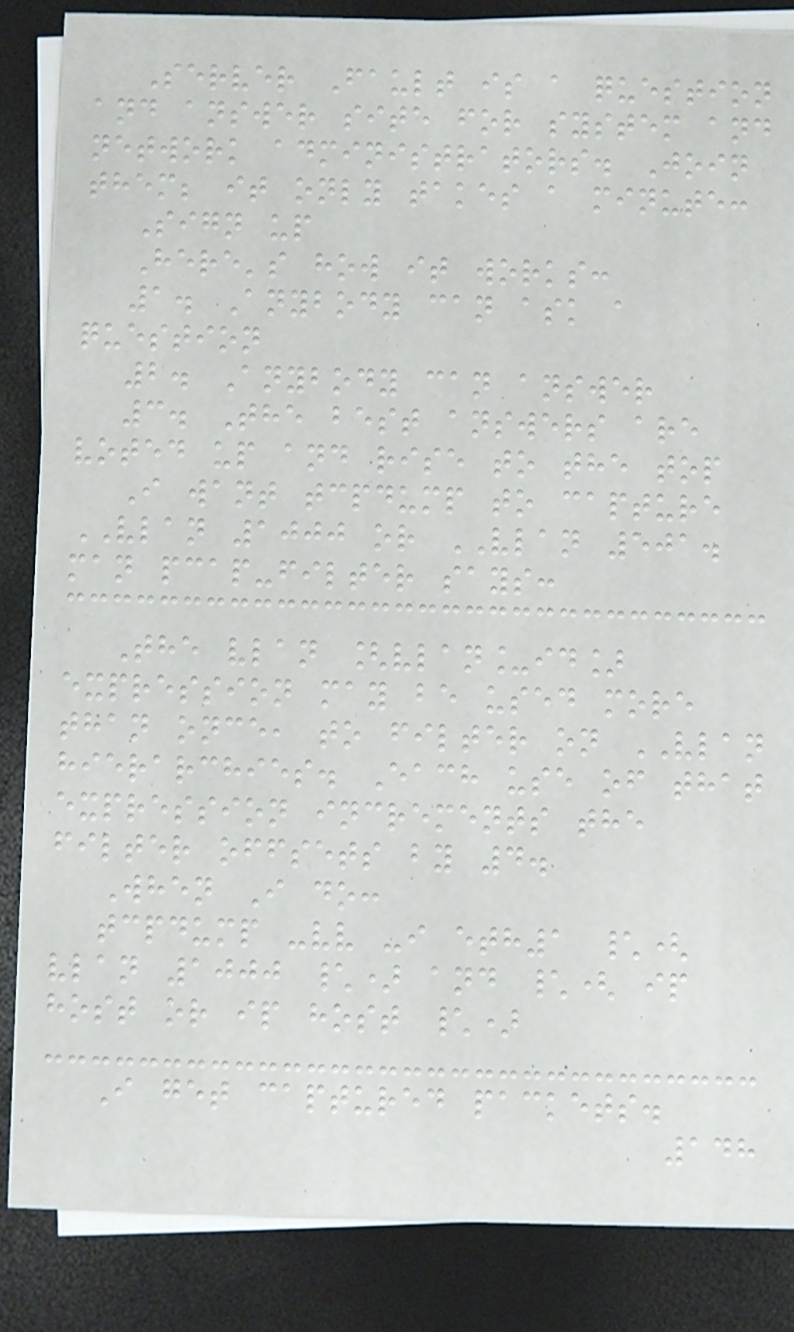Server Fault is a question
and answer site for system and
network administrators. Join
them; it only takes a minute:
Sign up
Here's how it works:
1. Anybody can ask a
question
2. Anybody can answer
3. The best answers are
voted up and rise to the top
I want tcpdump to capture
VLAN 1000 or VLAN 501.
man pcap-filter says:
The vlan [vlan_id]
expression may be used more
than once, to filter on VLAN
hierarchies. Each use of that
expression increments the
filter offsets by 4.
When I do:
tcpdump -vv -i eth1 \(
vlan 1000 \) and \( ip
host or ip host \)
I get captured packets.
148
